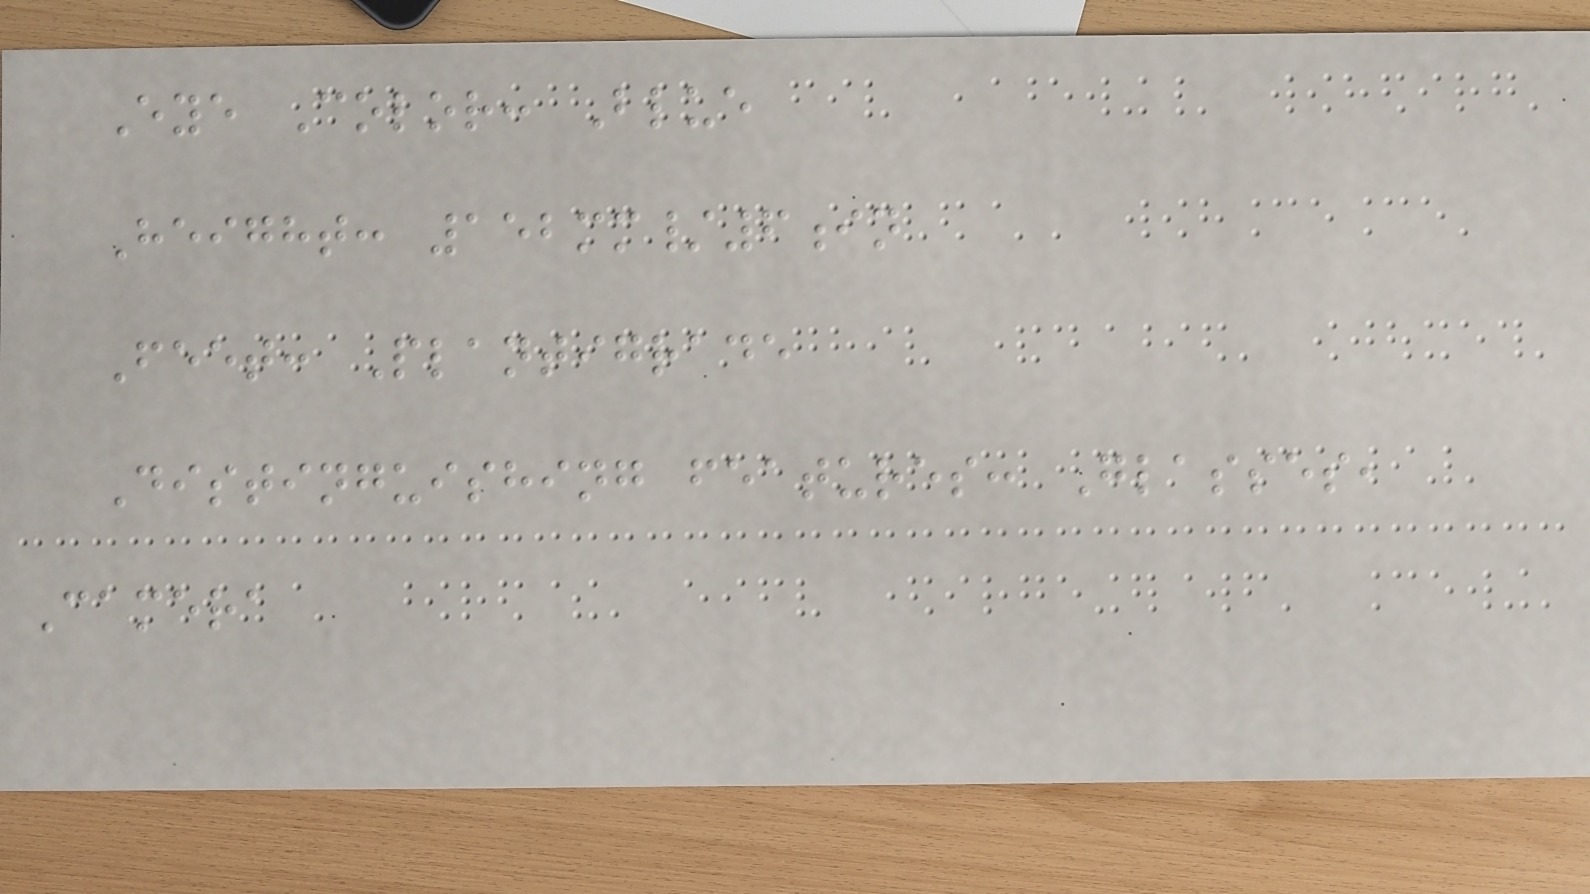Eye Color: Blue
Height: 152mm/6in
Feet: Plantigrade
Distinguishing features: Glasses,
Camera
